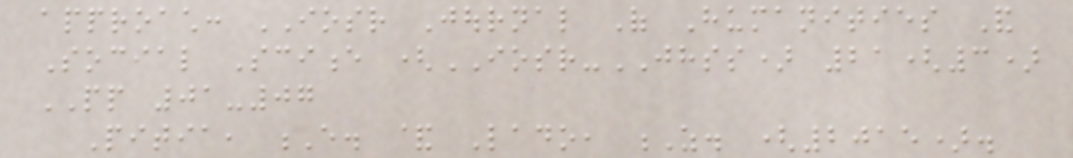approach: IOSR Journal Of Humanities And
Social Science (IOSR-JHSS) 21(3)
PP 01-07
Pitia, E. & Lado, Z. (2015).
